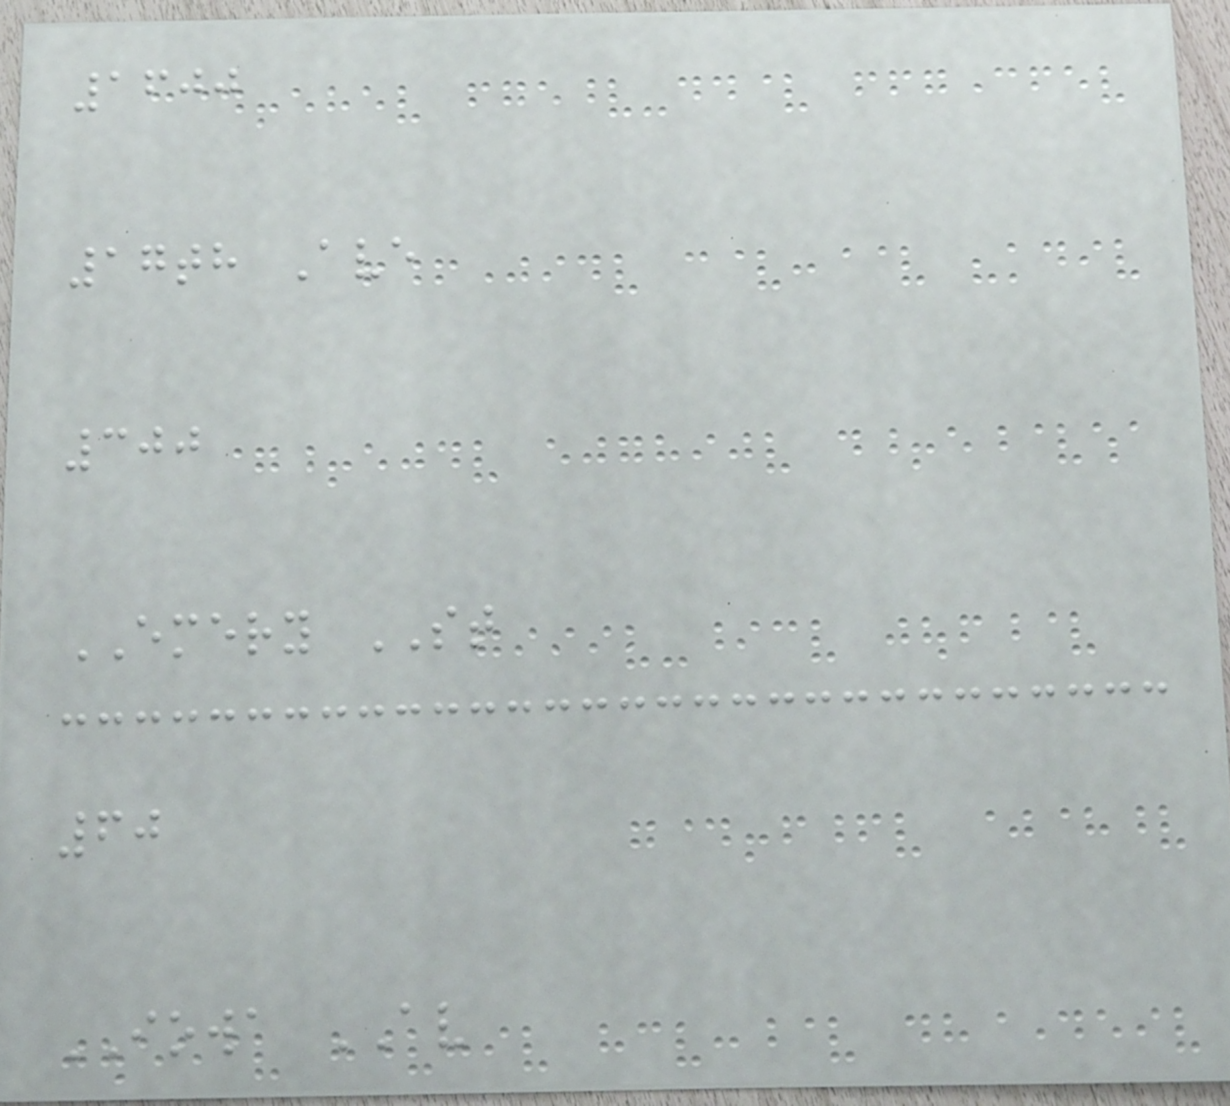1600
17th Ave
300
EMERY ST
60
IOWA AV
